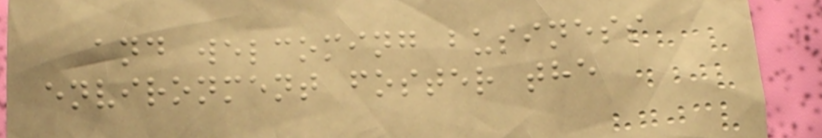and welcoming business
environment foster the
